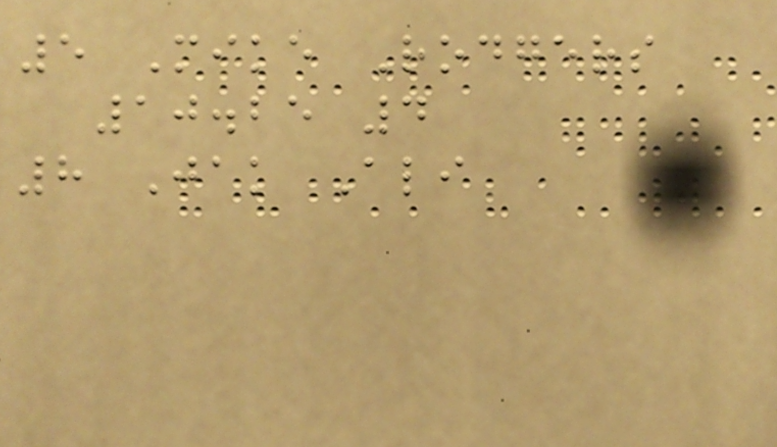5 Mike Rodgers
10.25 4
8 Jak Ali
